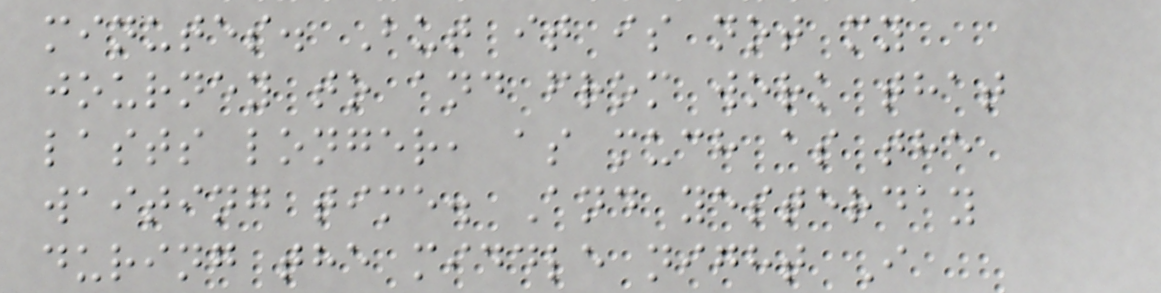minutes. But it is not my
journey to and from work that
lasts longer, as much as the
waiting time. And yesterday
during the middle night I
